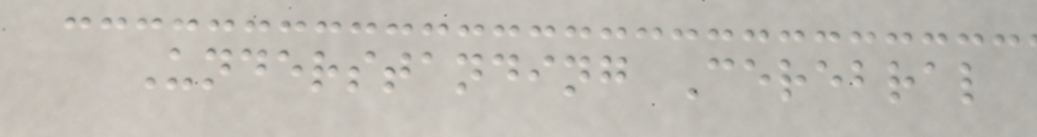Understanding Cerebral
